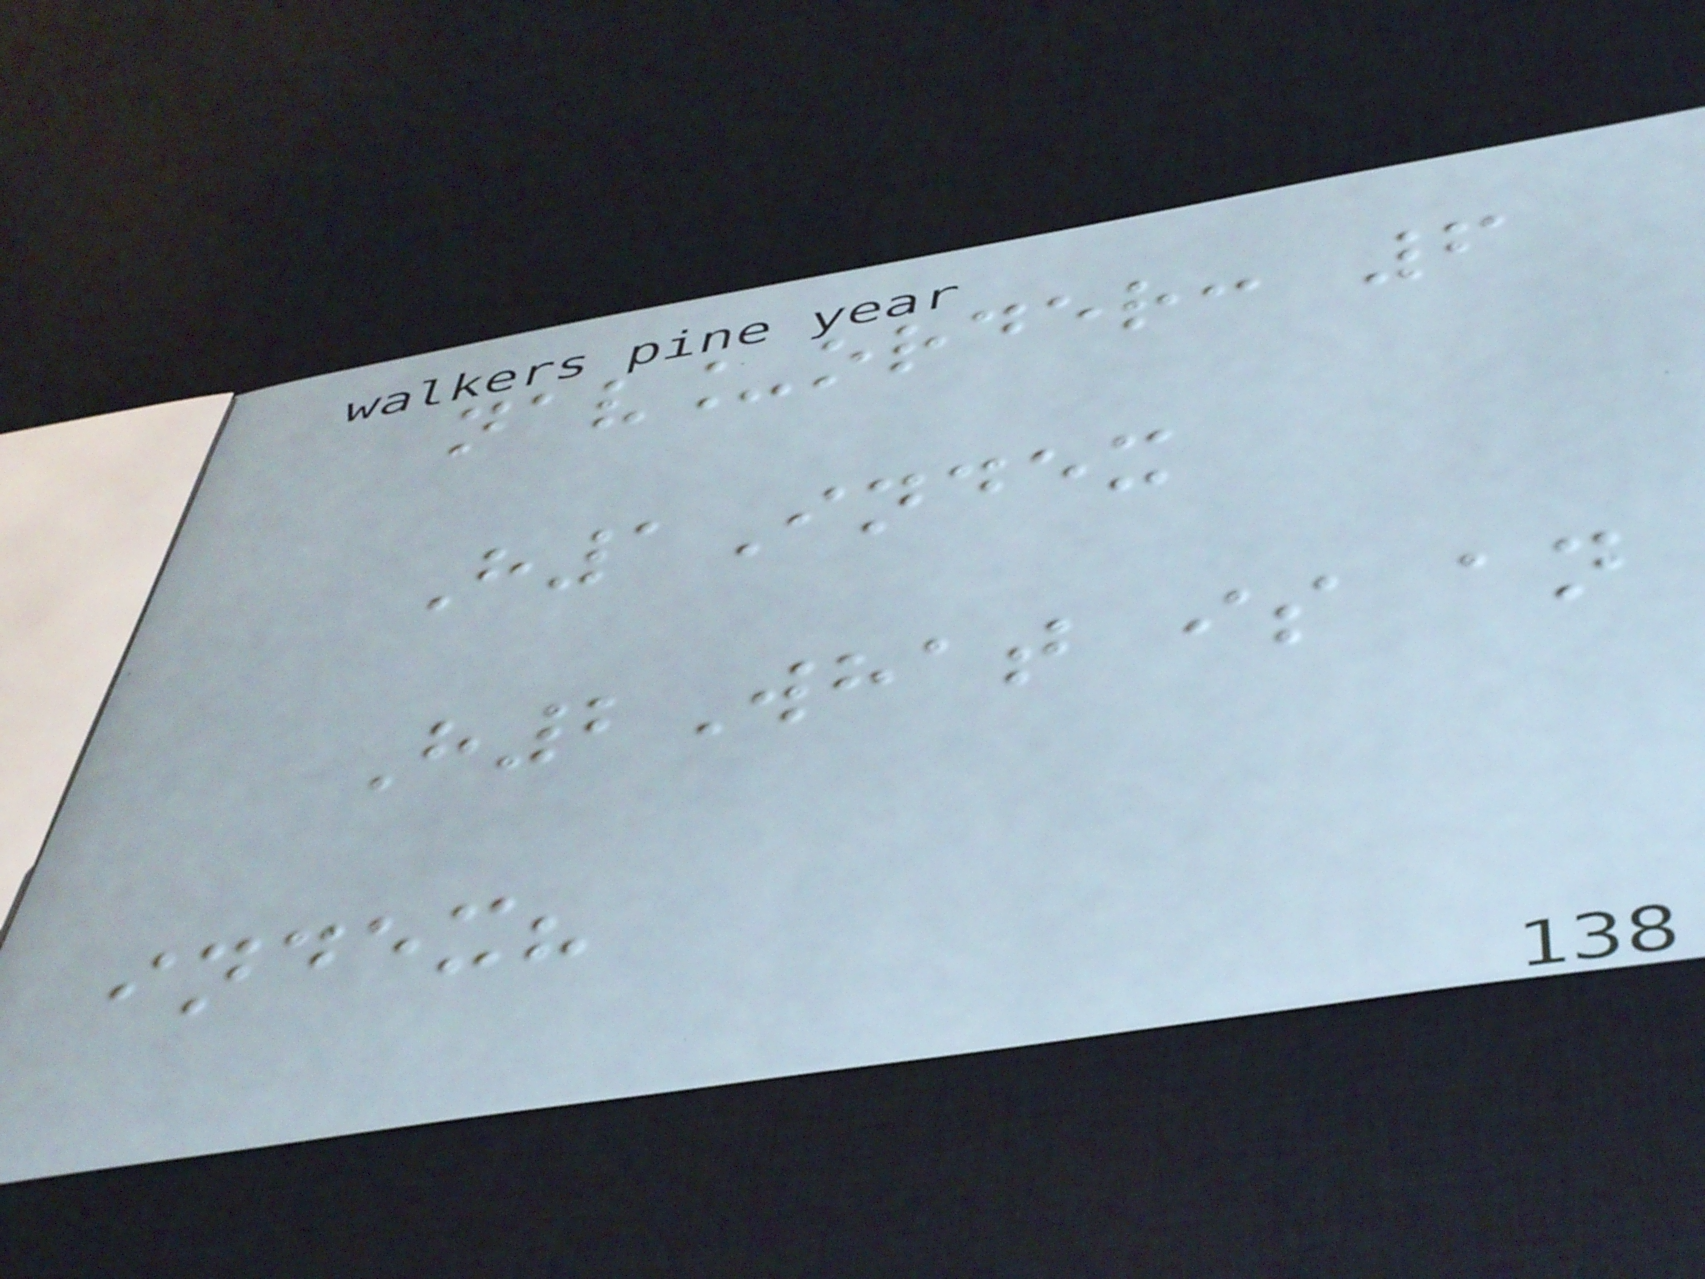nav_order: 6
H1Index
H2What is an
index?
